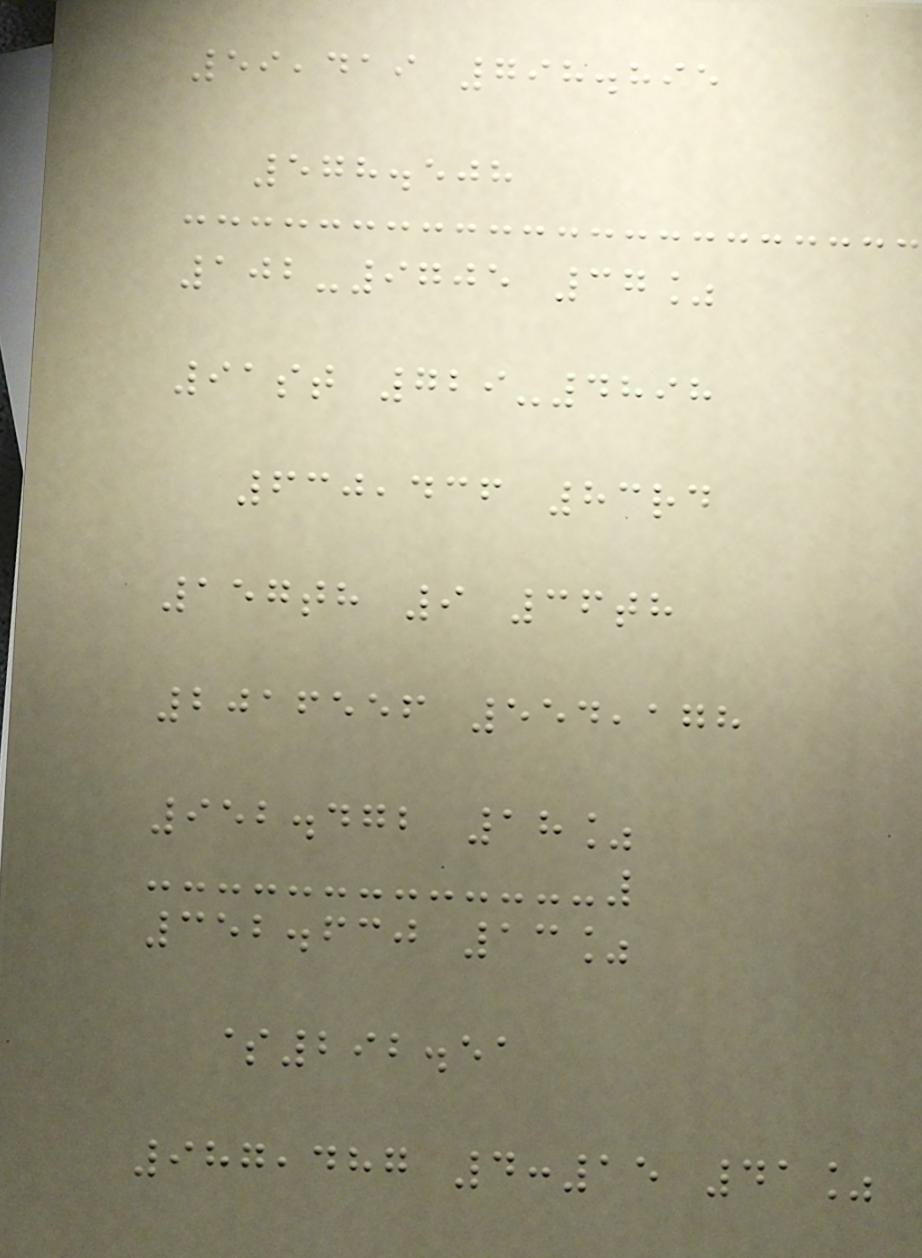59,419 798.895
578.508
102-9705 37%
91st 729-4898
630,436 83rd
157th 9 36th
2016556 554,178
952.472 18%
352.630 13%
$292.51
987,487 4:15 41%
